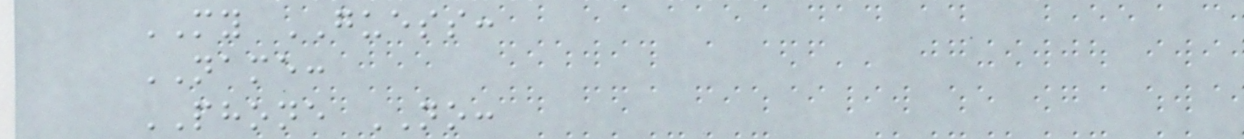MY GUESS:
NAME:
PHONE NO:
